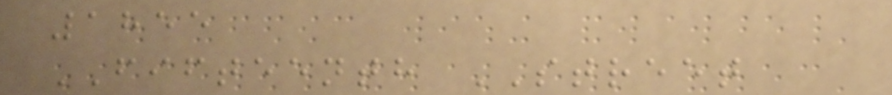1855
FIFTEENTH STREET
